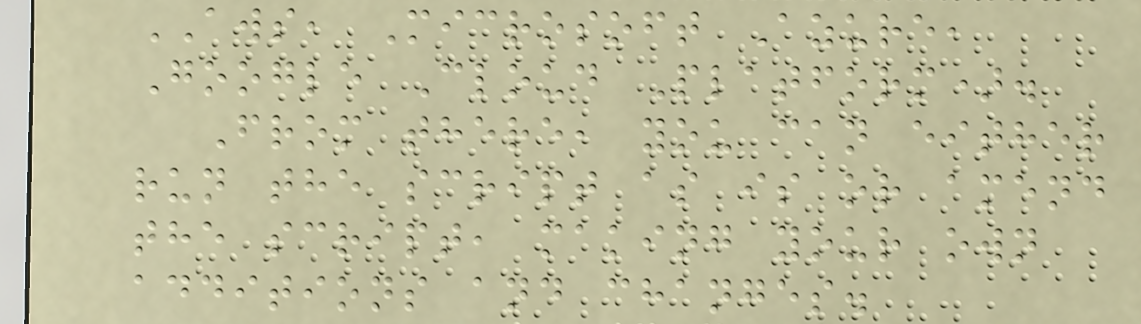AWS, Microsoft Azure,
Google Cloud Platform).
From there, you can either
run the script as is or amend
the script, making your own
additions and changes.
